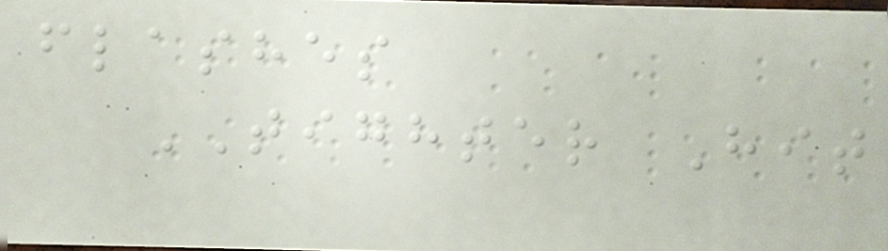flashes
TIGHTER Hit
